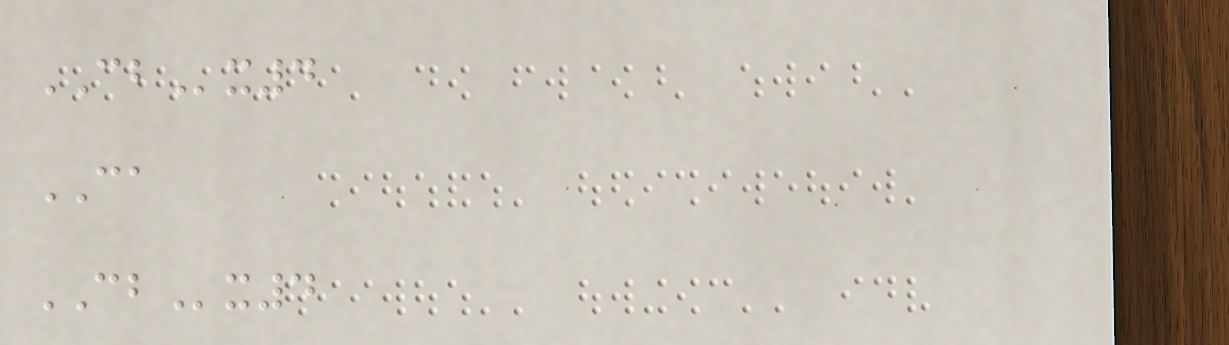CBx4
CA
CBx4
